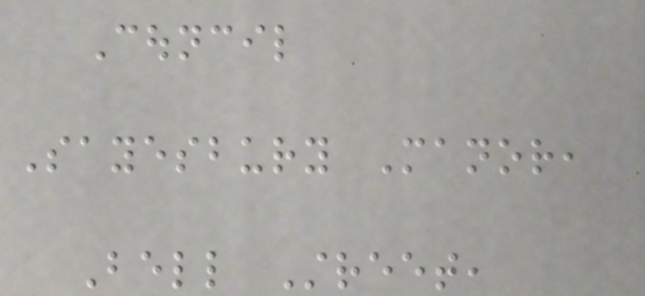Council
Sayesbury Manor,
Bell Street,
